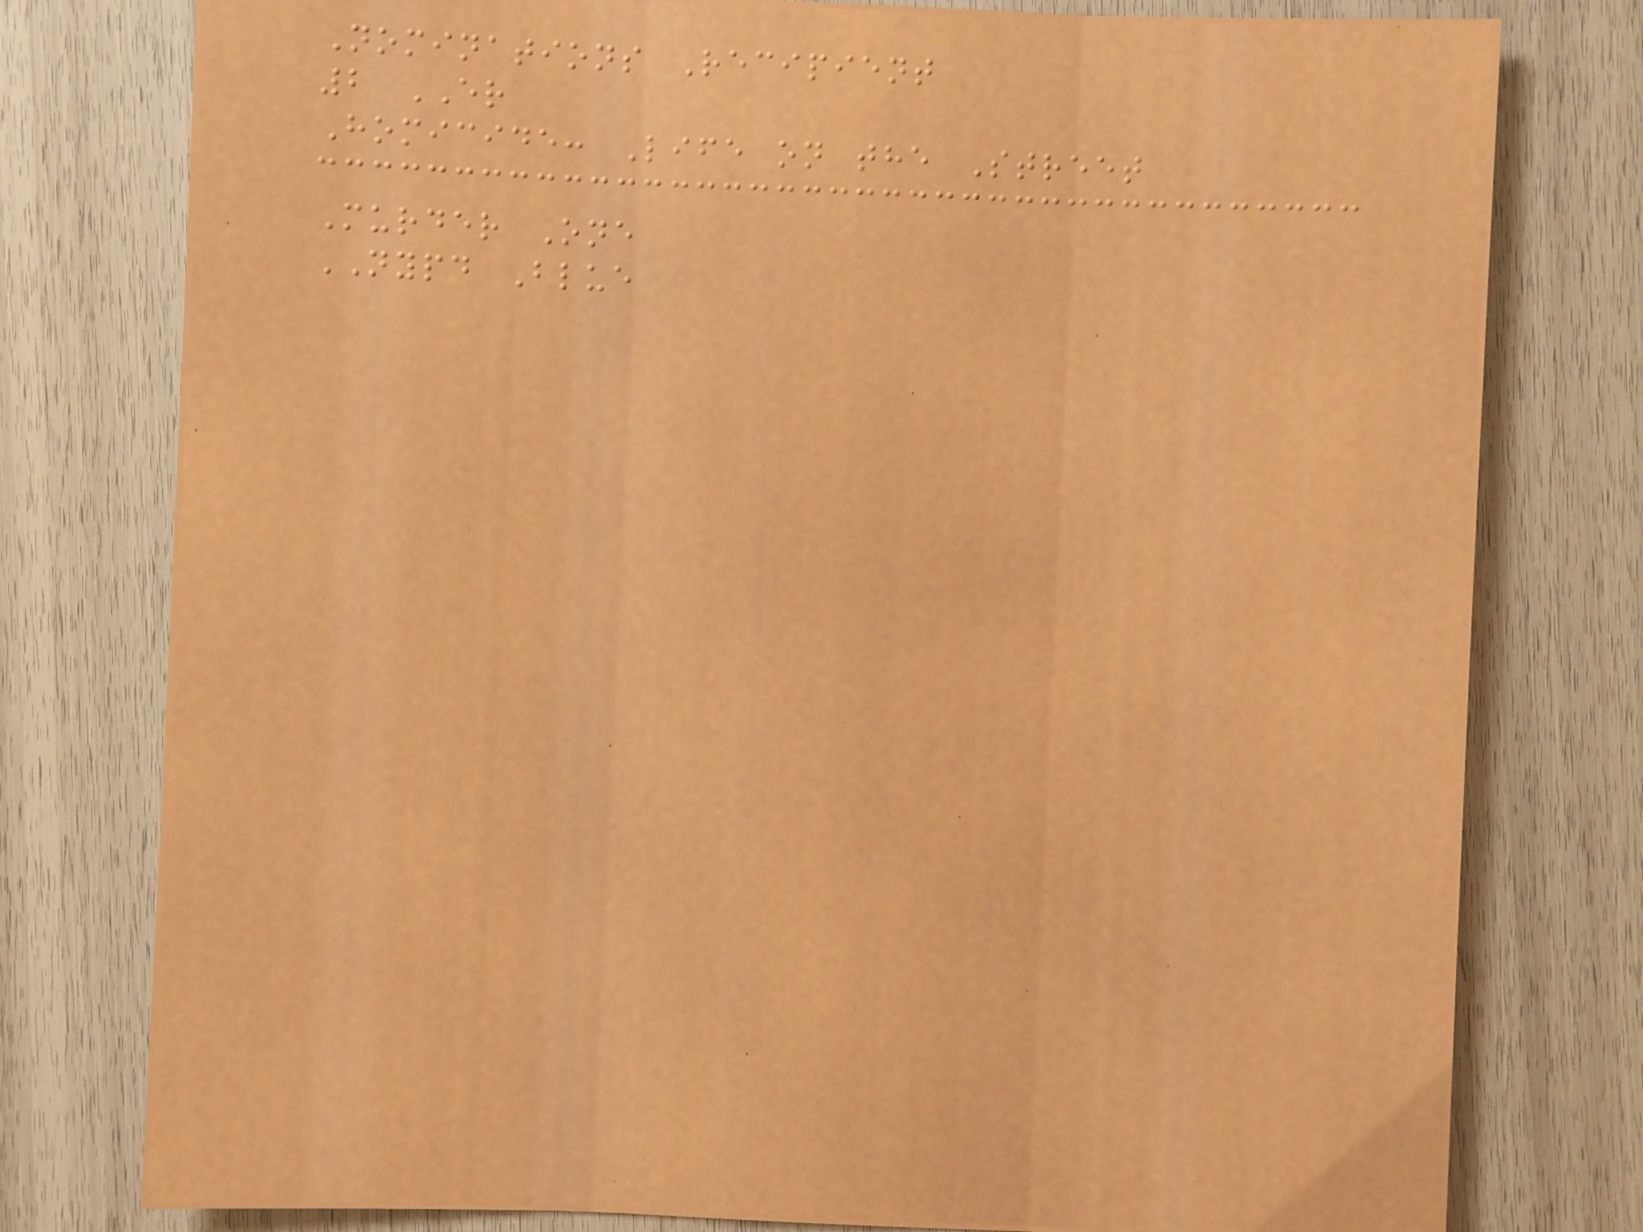Nominations Recipient
2 ER
Homicide: Life on the Street
Murder One
NYPD Blue
